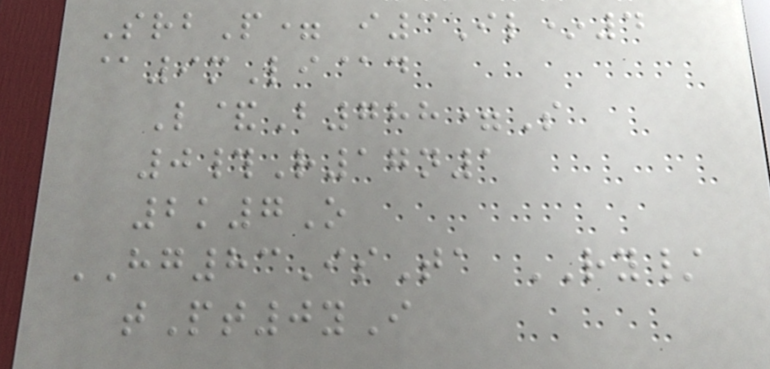SrbP= i3Il*4
@9mLi@d
L&B788=S
0#R17n1
2k7O
HG83IsTa RY/
tPt0yI
